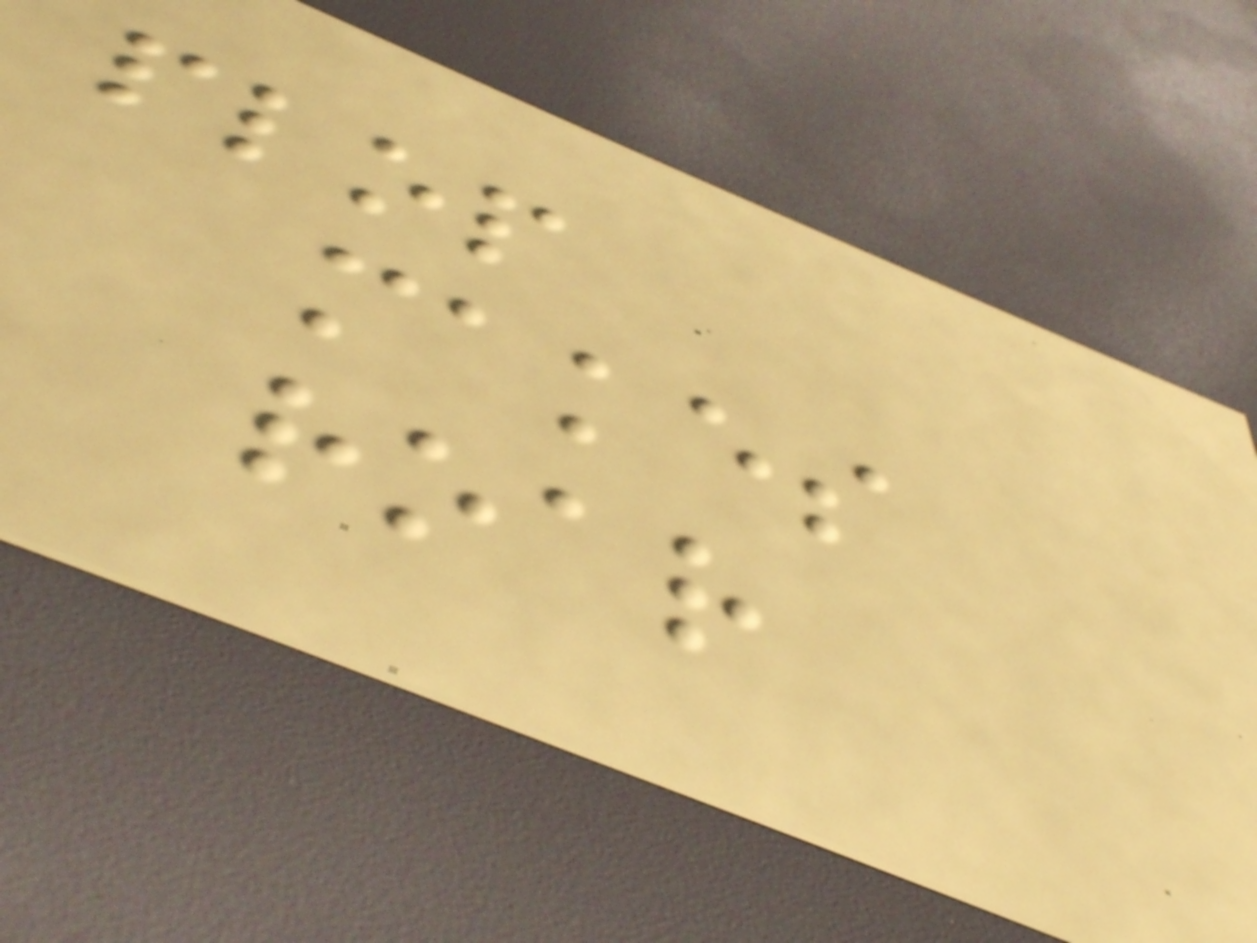plop
makes
roar
